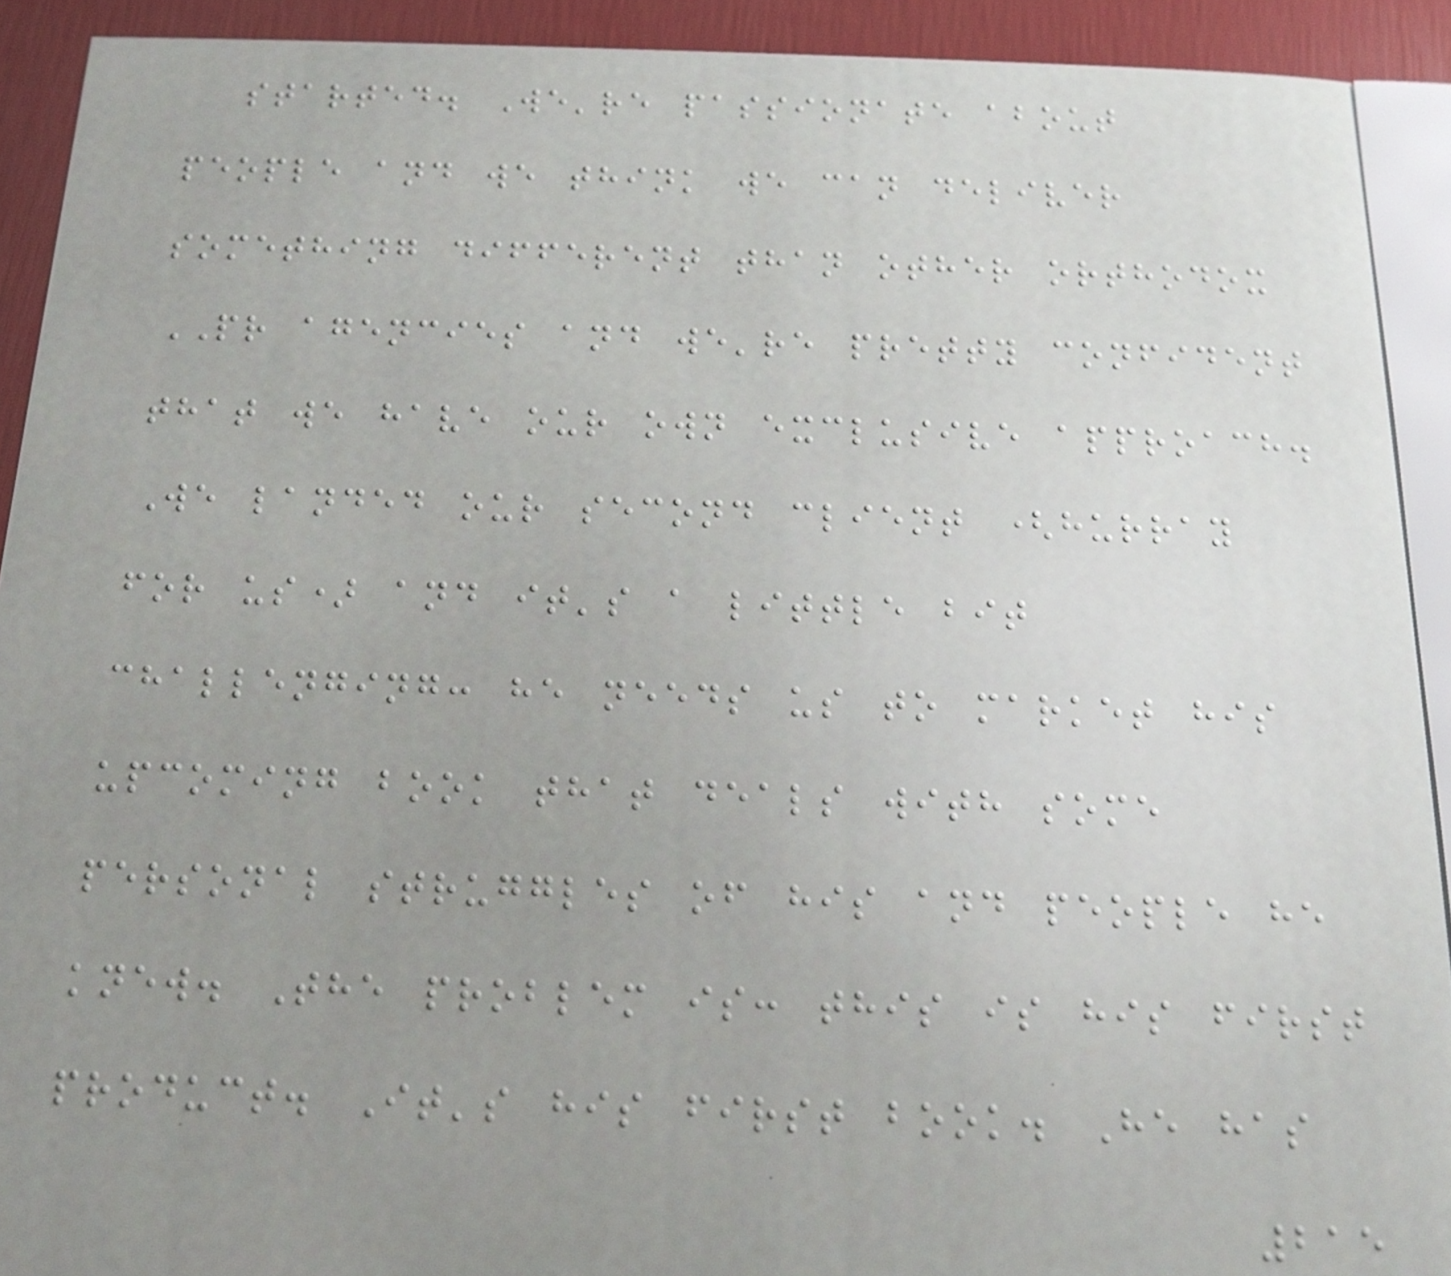started. We're passionate about
people and we think we can deliver
something different than other orthodox
PR agencies and we're pretty confident
that we have our own exclusive approach.
We landed our second client (hurray
for us) and it's a little bit
challenging: he needs us to market his
upcoming book that deals with some
personal struggles of his and people he
knew. The problem is: this is his first
product. It's his first book. He has
215
